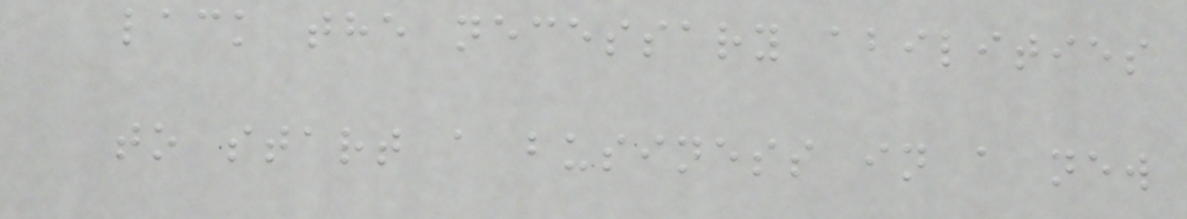lack the necessary abilities
to start a business in a new
